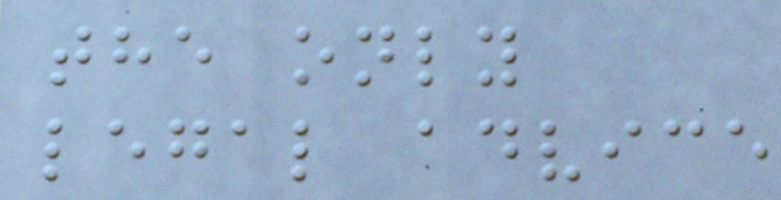the only
legal advice
